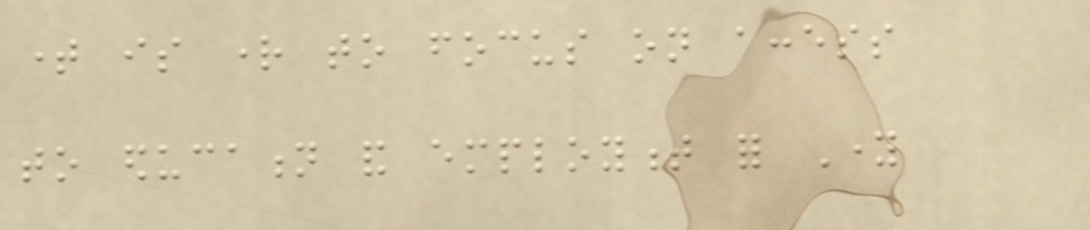time is right to focus on access
to education and employment for Young
